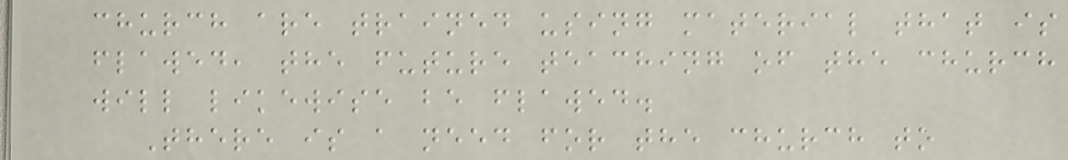church are trained using material that is
flawed, the future teaching of the church
will likewise be flawed.
There is a need for the church to
